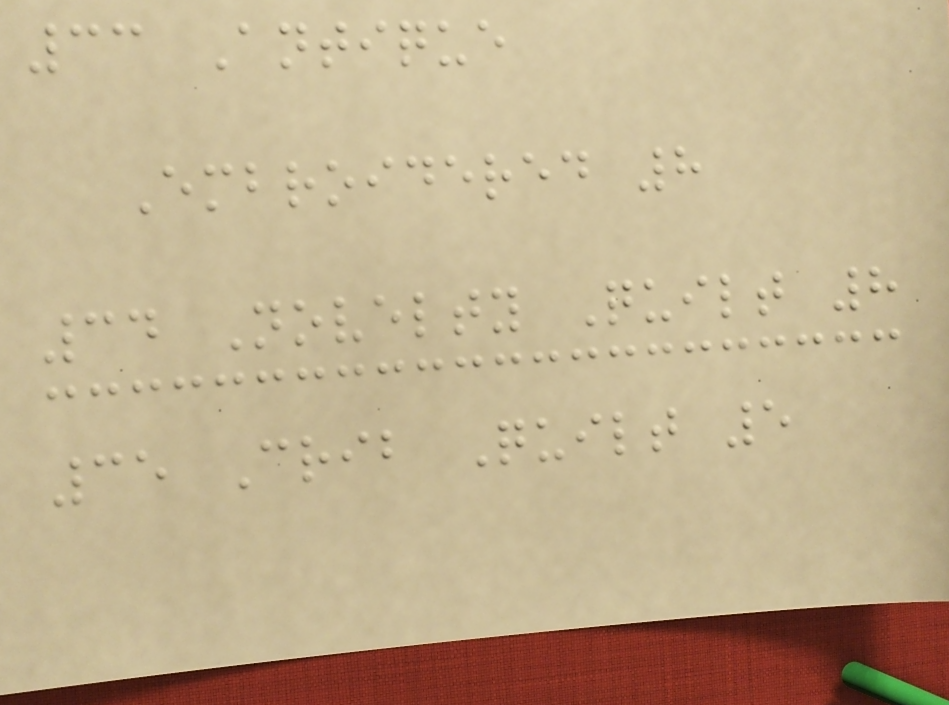33 Antique
Embroidered 8
34 Novelty Quilt 8
35 Crib Quilt 5
